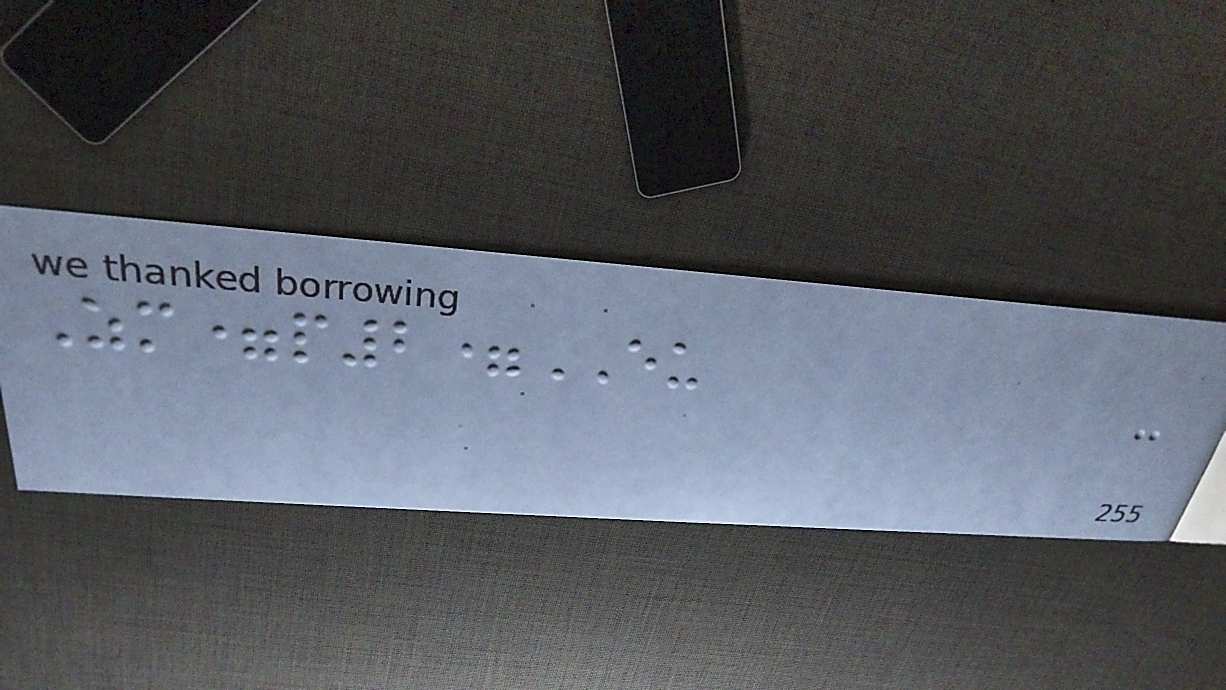Zm=p2=EU
